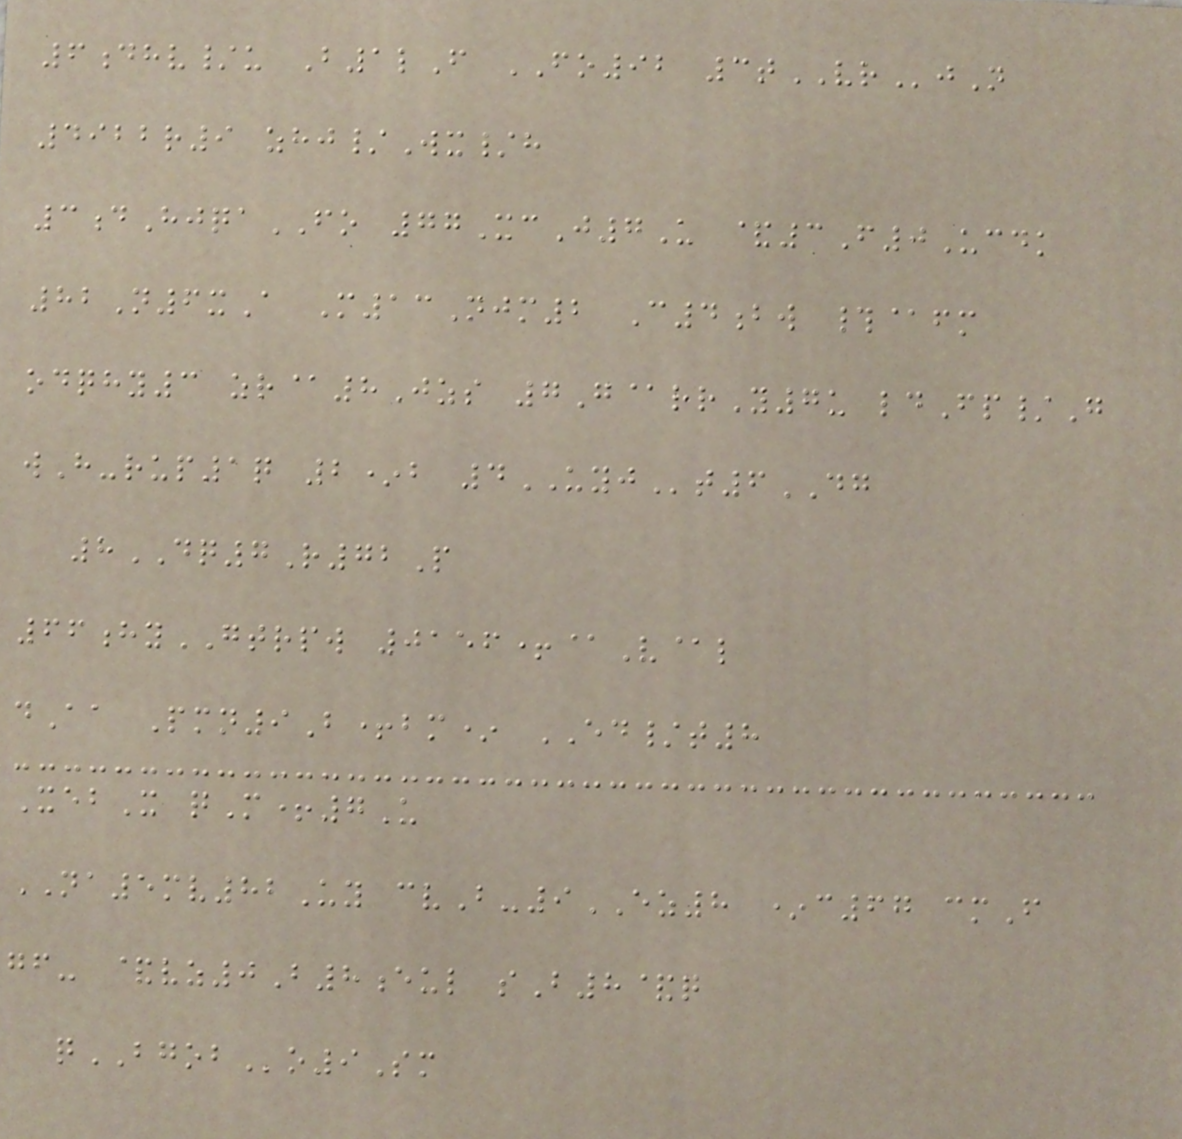6dhv/u B1lF FO92 3tVRjN
4922r9 zhj/Wx/h
3dHjqaFO 77XcJ7U &3F0Ucdk
82N6xA M13Njm2 C4bw #@fm
odqhy3 zr@8Jzs 7G@rrY7u ldFp/G
wH-rup1q 2*b 4UYJt6DG
8DQ7R72P
66hyGTRPW 0156+@V@l
dAa Pmn9B+bm* ED/t8
XebX qM+7U
NA5mv82Uy cvB-9EZ8 *c67 cmF
gf- &vz0B8eul sB8&q
qBGOBo9Sm
